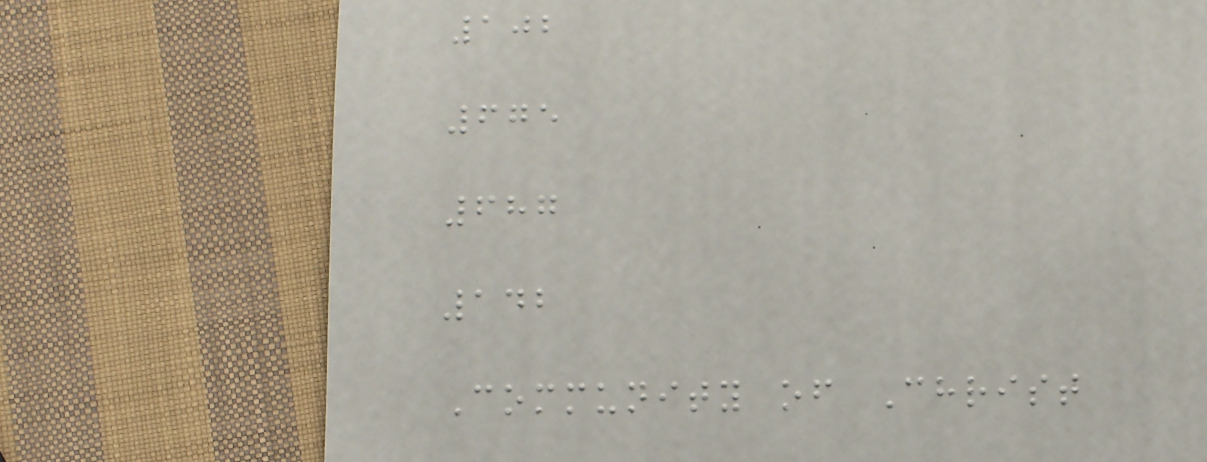102
675
687
142
Community of Christ
